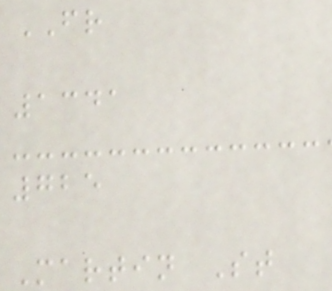FR
1341
725
Martin St
